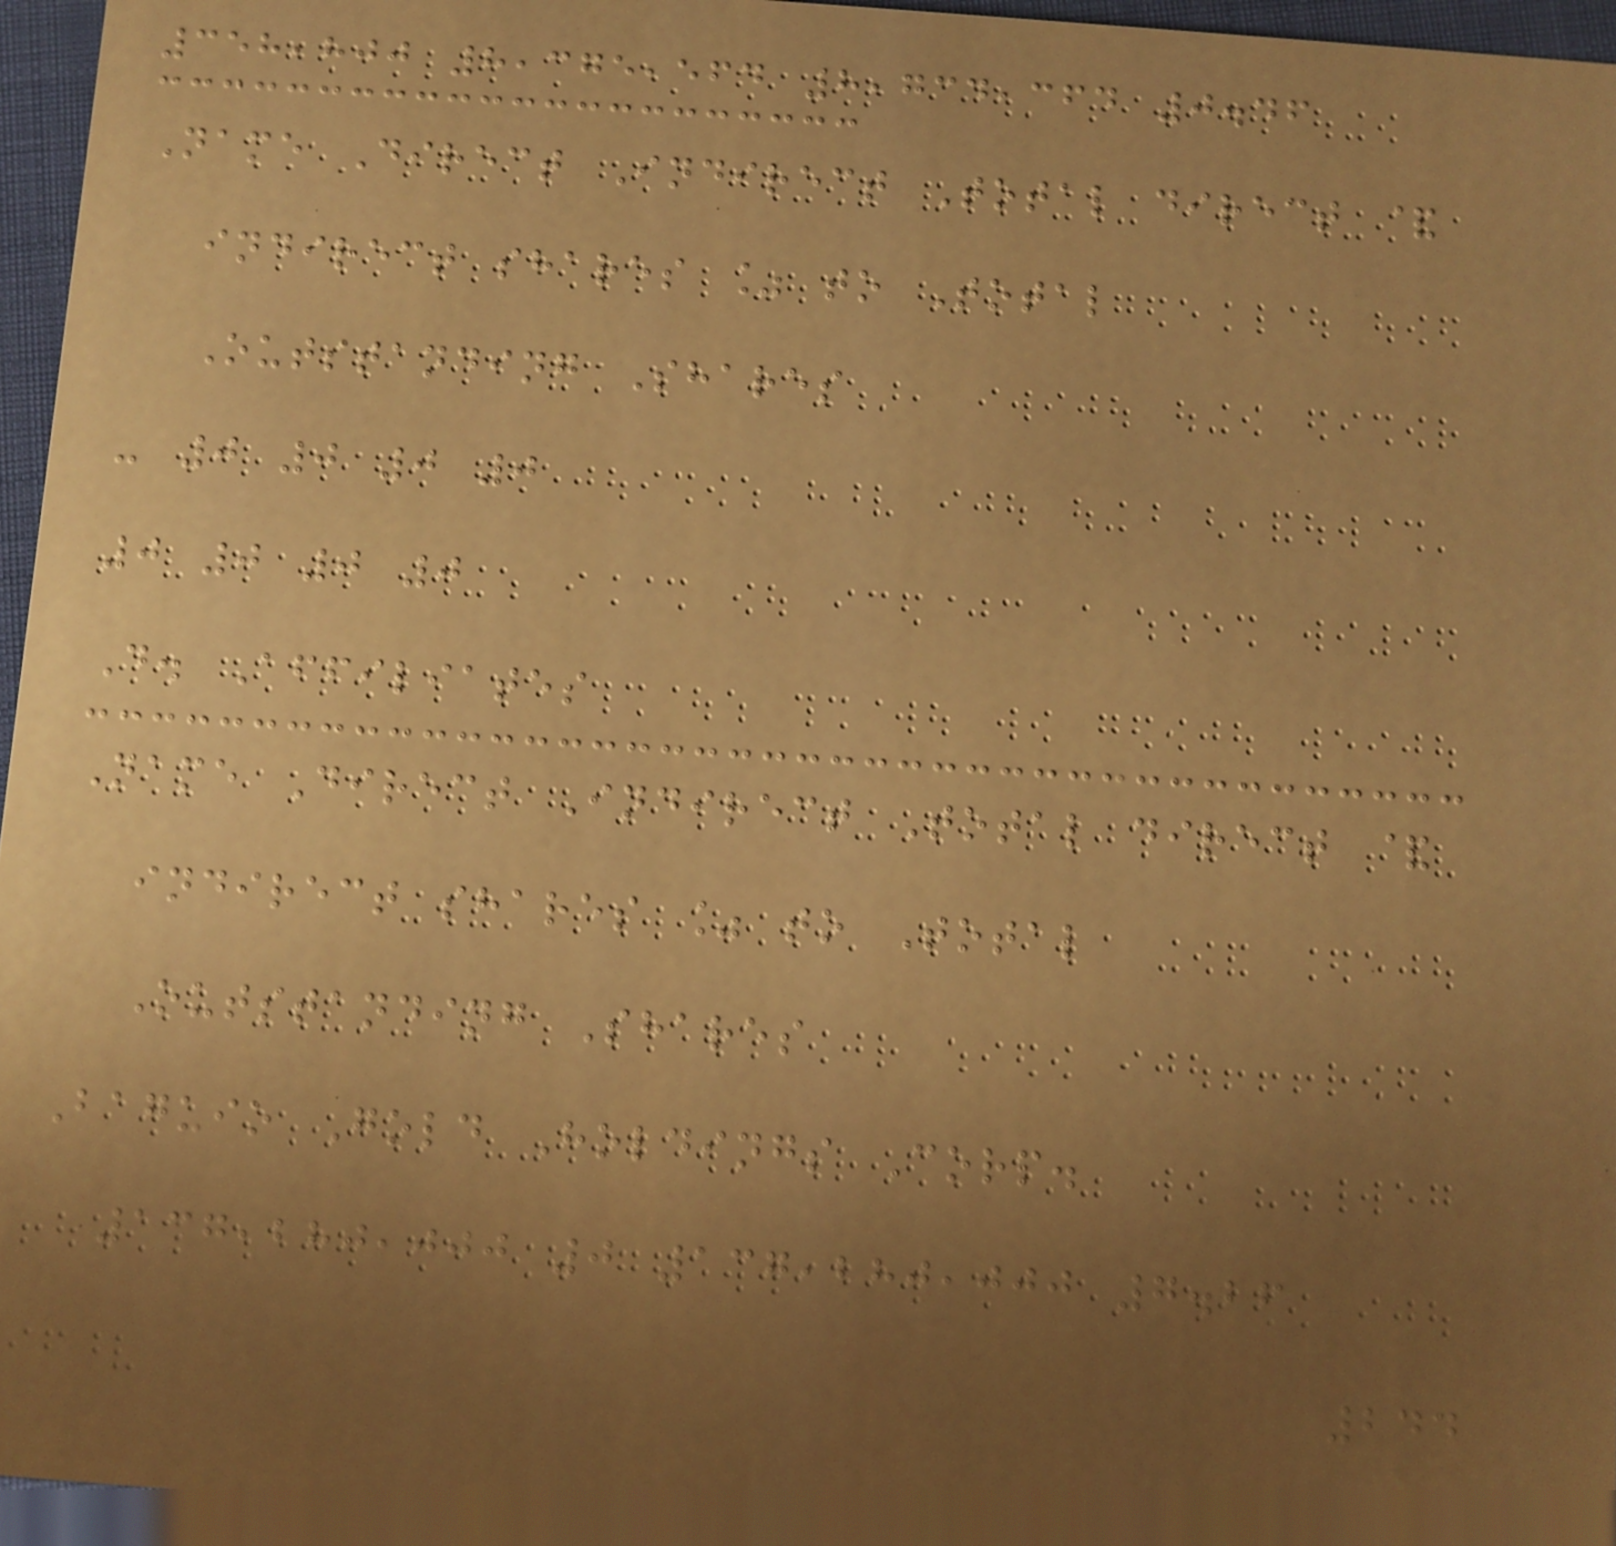358,800 8,375,564 8,734,364 0.46
Name Direct Indirect Total direct &
indirect shares % to Total
Outstanding Shares
- 0 0 0 0
0 0 0 0
D. Affiliates
Name Direct Indirect Total direct &
indirect shares % to Total
Outstanding Shares
Baguio Gold Holdings Corp.
137,280,000 0 137,280,000 7.26
244
